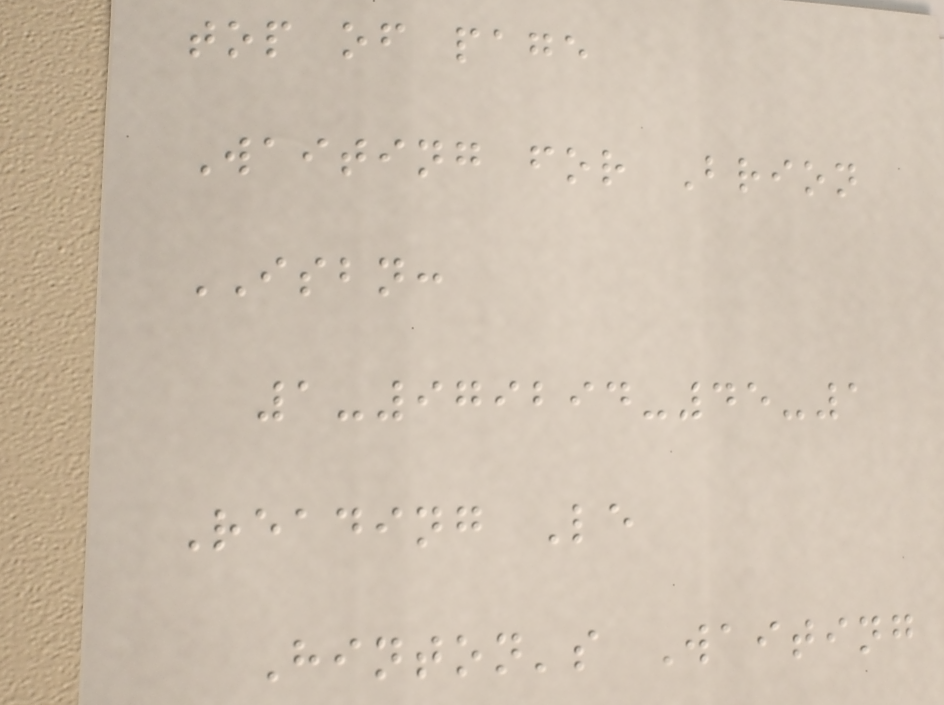top of page
Waiting for Brion
ISBN:
1-979294-45-1
Reading Le
Hinton's Waiting
